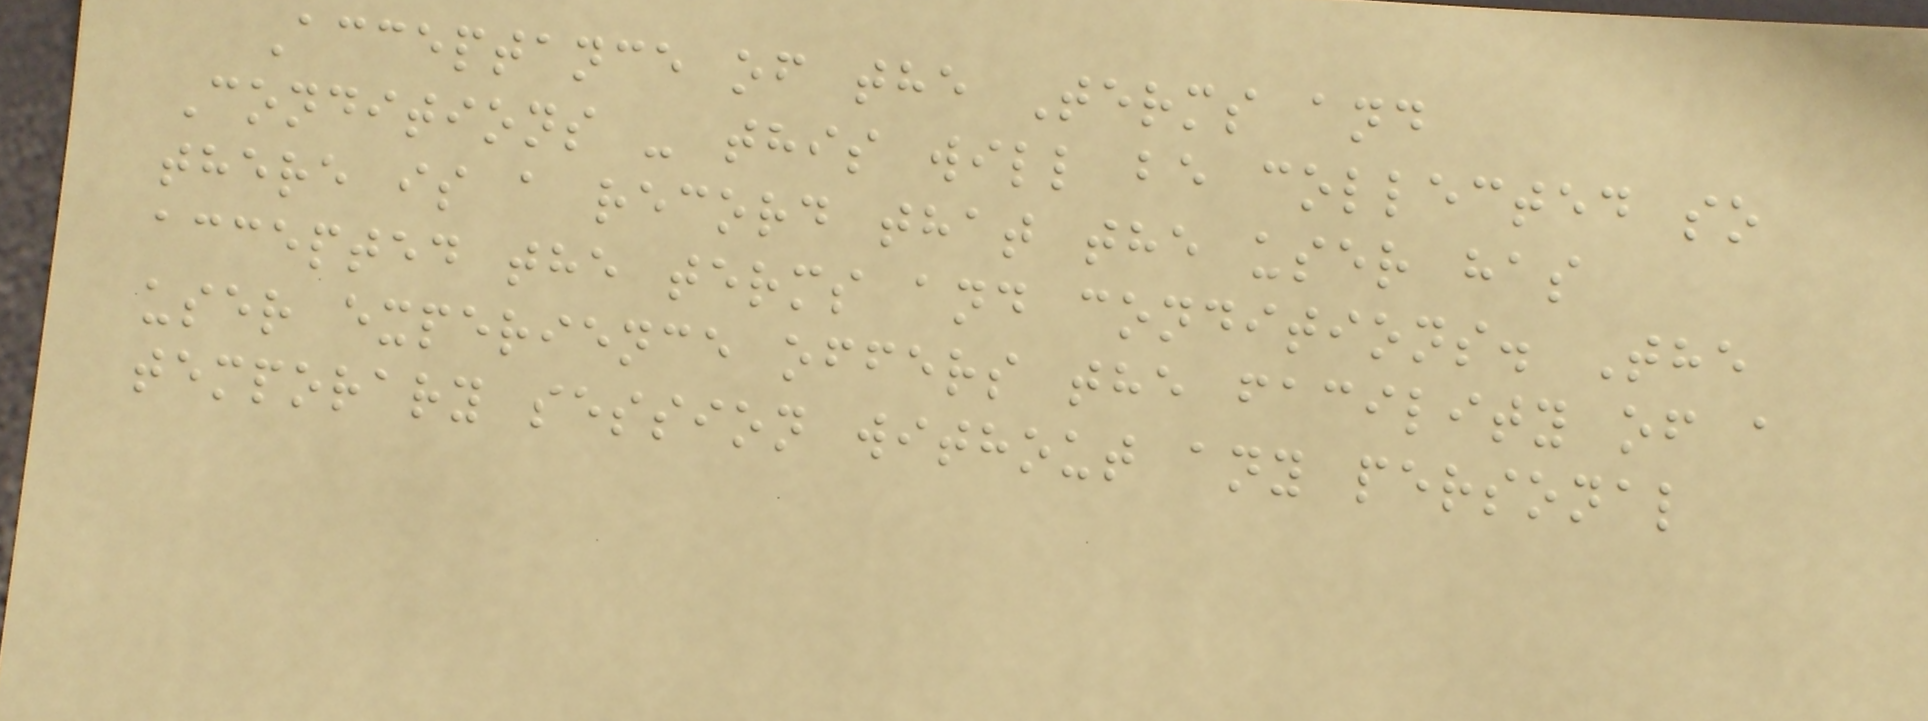Acceptance of the Terms and
Conditions - this will be collected so
there is a record that the user has
accepted the terms and conditions. The
user experience offers the facility of a
temporary session without any personal
